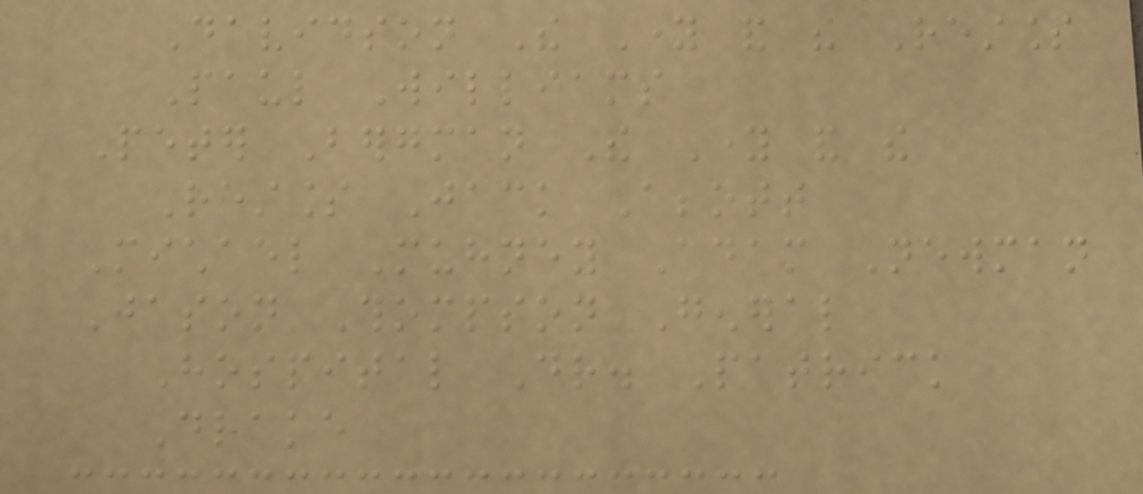Davidson The Young and the Restless
Paul Williams
Peter Bergman The Young and the
Restless Jack Abbott
Michael Muhney Adam Newman
Jason Thompson General
Hospital Dr. Patrick
Drake
